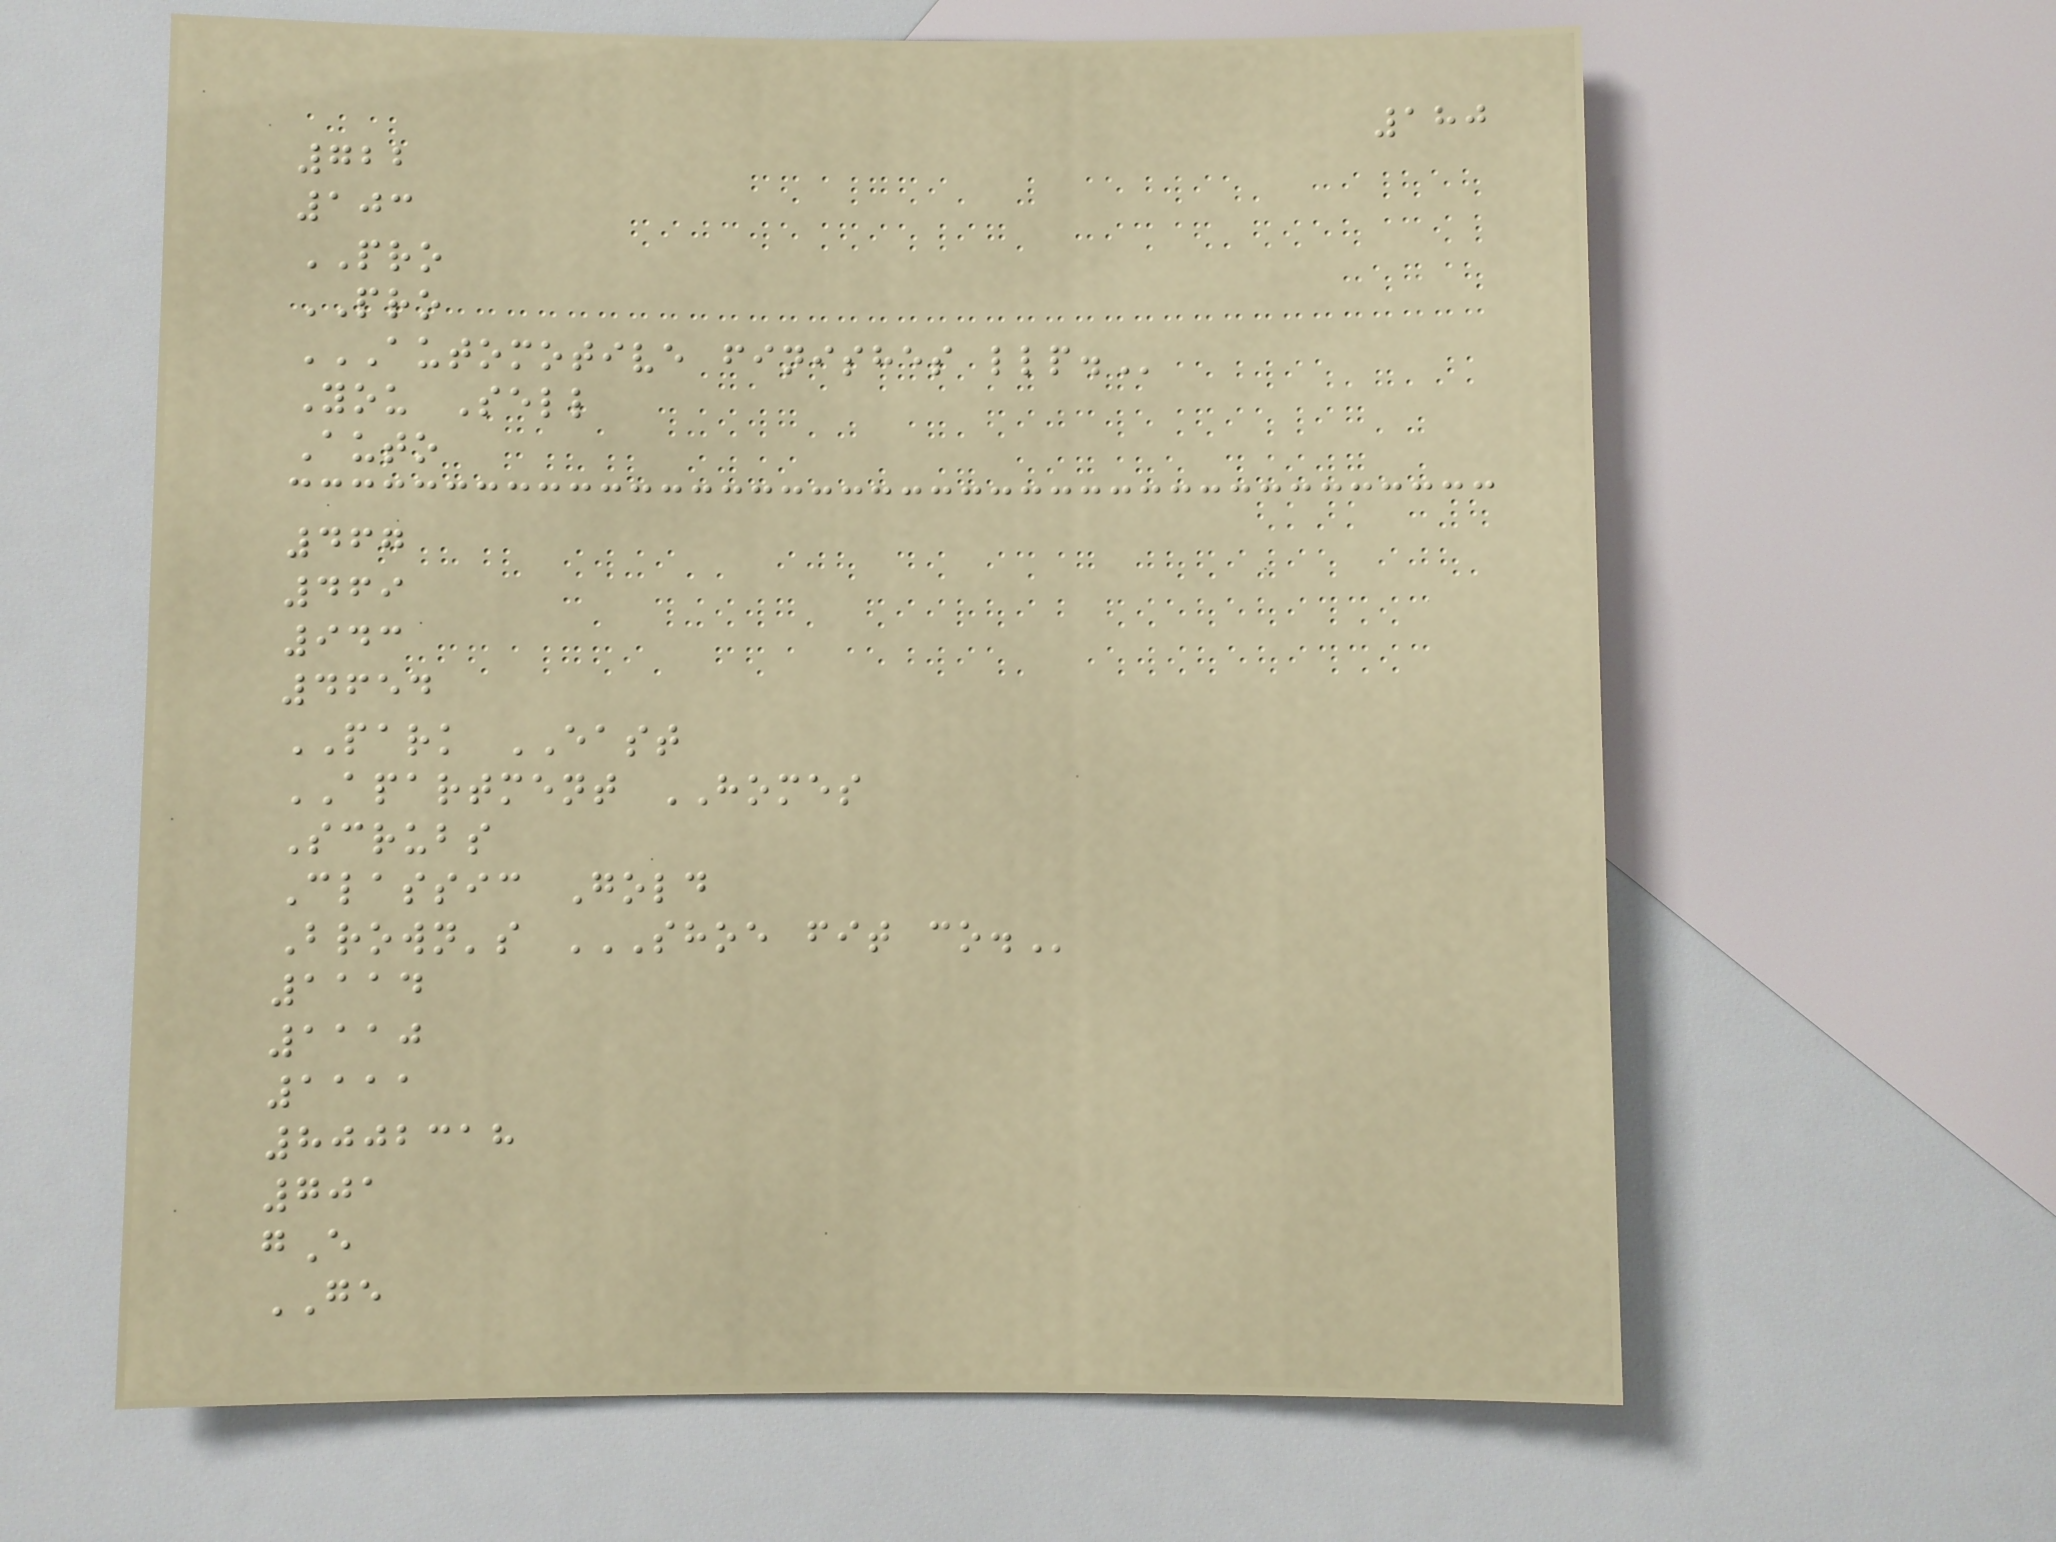180
722
103
PRO
PRO
AUTOMOTIVE FINISHES LLP.
You Sell
Auto
467
469
943
4654
PARK EAST
APARTMENT HOMES
Scrubs
Classic Gold
Brown's SHOE FIT CO.
1114
1110
1111
8002318
701
gE
GE
